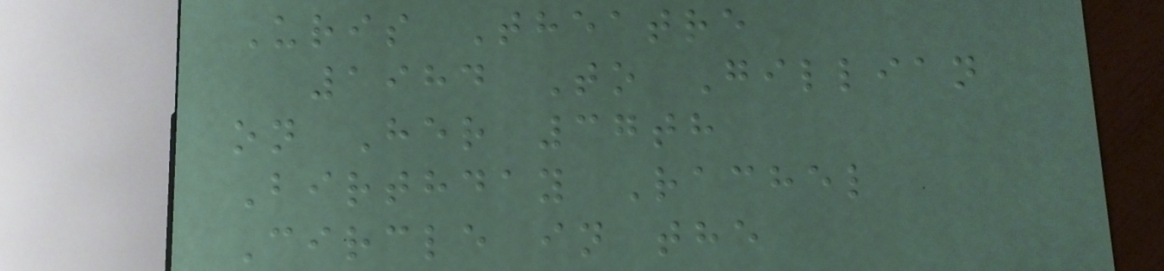Uris Theatre
1984 To Gillian
on Her 37th
Birthday Rachel
Circle in the
